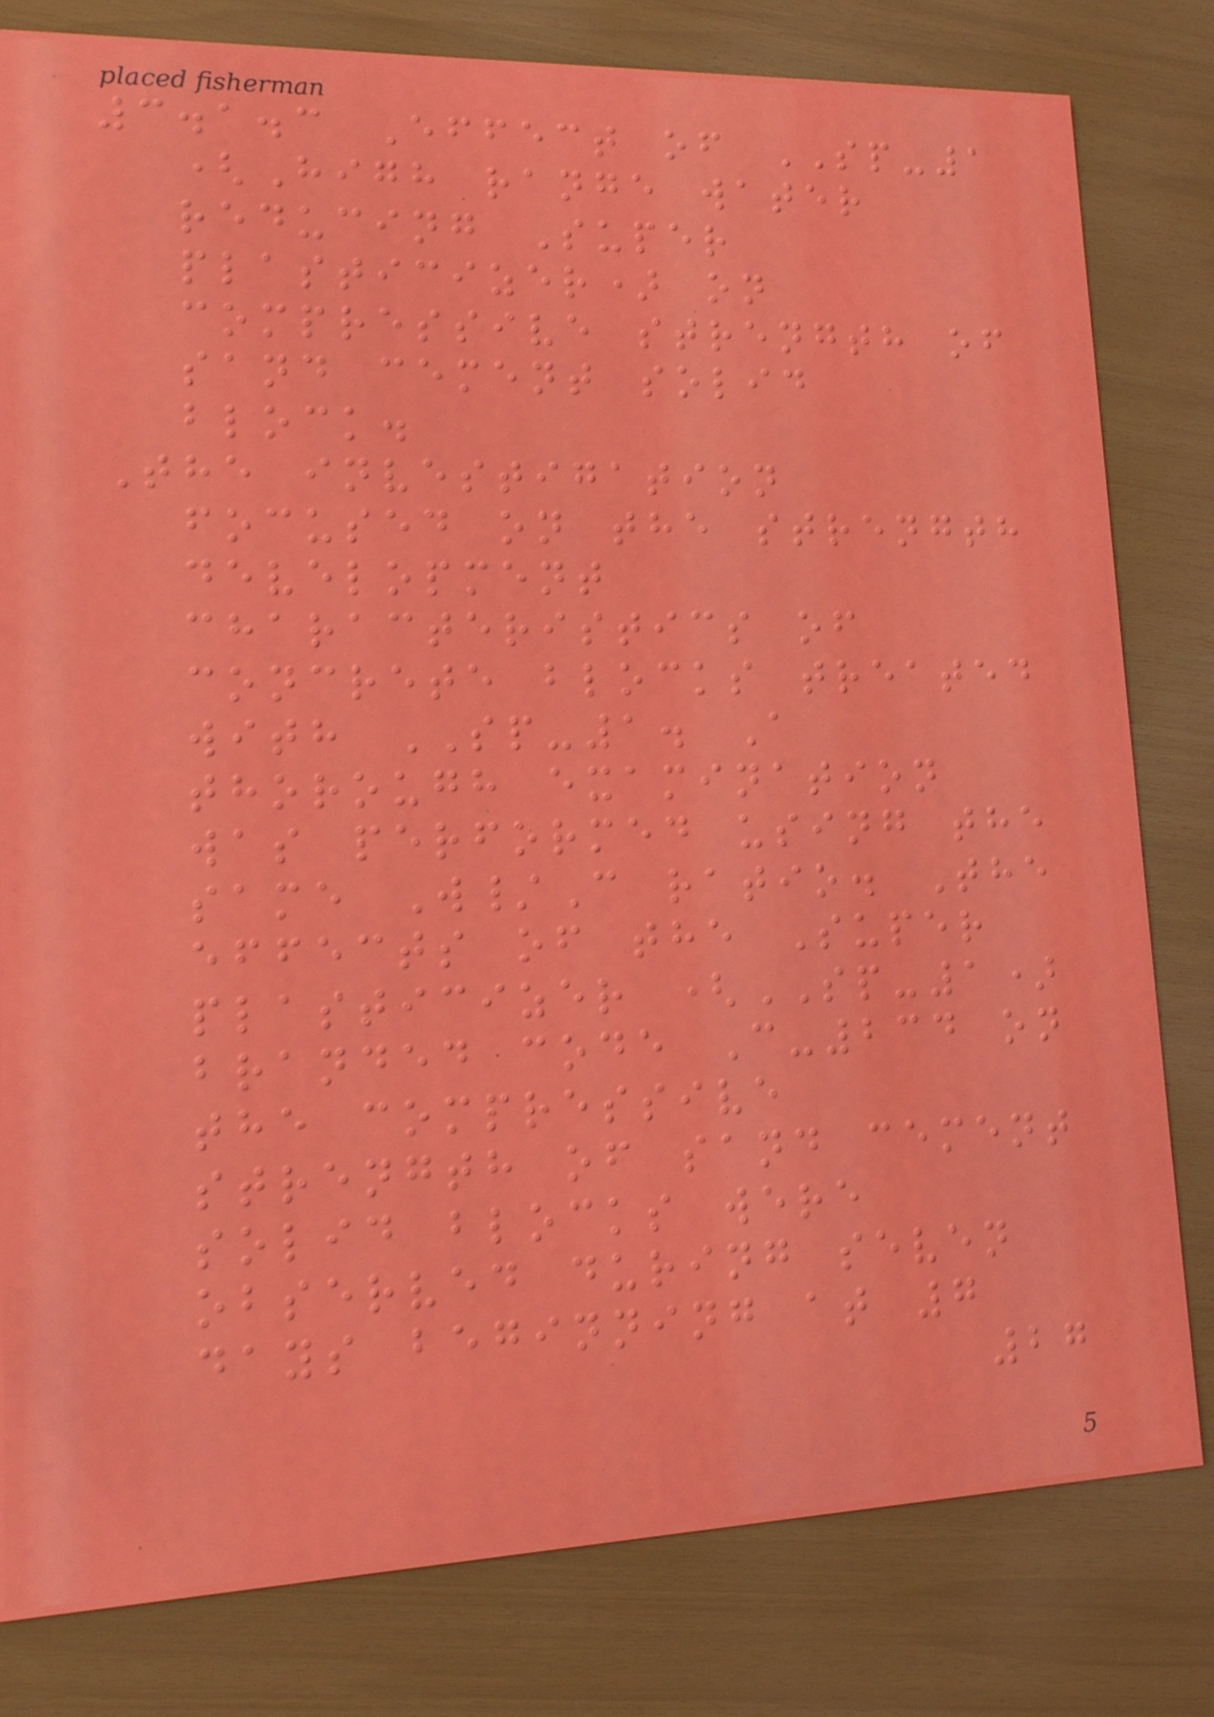3.1.3 Effect of SP-1
(High range water
reducing Super
plasticizer) on
compressive strength of
sand cement solid
block.
The investigation
focused on the strength
development
characteristics of
concrete blocks treated
with SP-1. A
thorough examination
was performed using the
same W/C ratio. The
effects of the Super
plasticizer (SP-1)
branded code C-234 on
the compressive
strength of sand cement
solid blocks were
observed during seven
days beginning at 7
27
